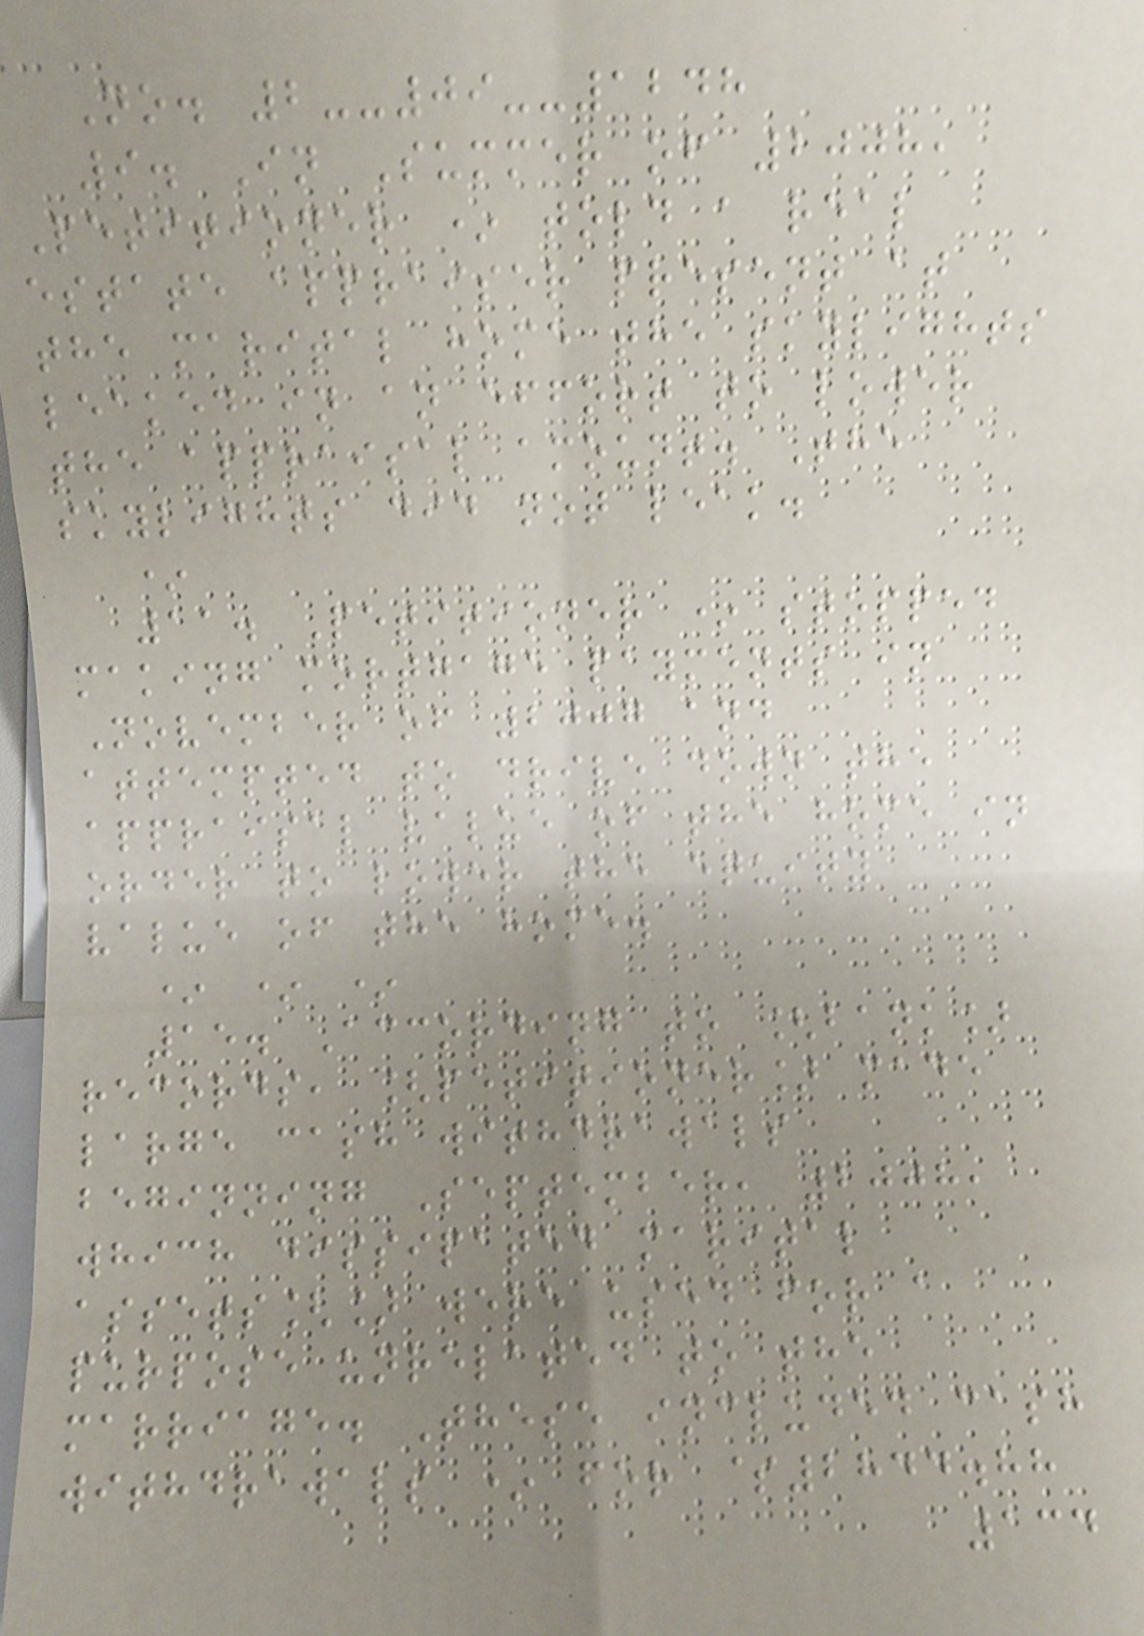No. 2--09--1248
9. In Summer of 2008,
Petitioner * told a real
estate appraiser present at
the marital home the skylights
leaked in an effort to lower
the appraisal amount. The
skylights did not leak.
*
11. Petitioner * stopped
making mortgage payments in
November of 2007 and
attempted to drive down the
appraisal value of the home in
order to lower the equity
value of the home.
* * *
15. According to [bank]
records, [petitioner] made
large cash withdrawals
beginning September, 2008,
which dissipated marital
assets[] were used for a
purpose unrelated to the
marriage. These included cash
withdrawals * for $2844.88
134
